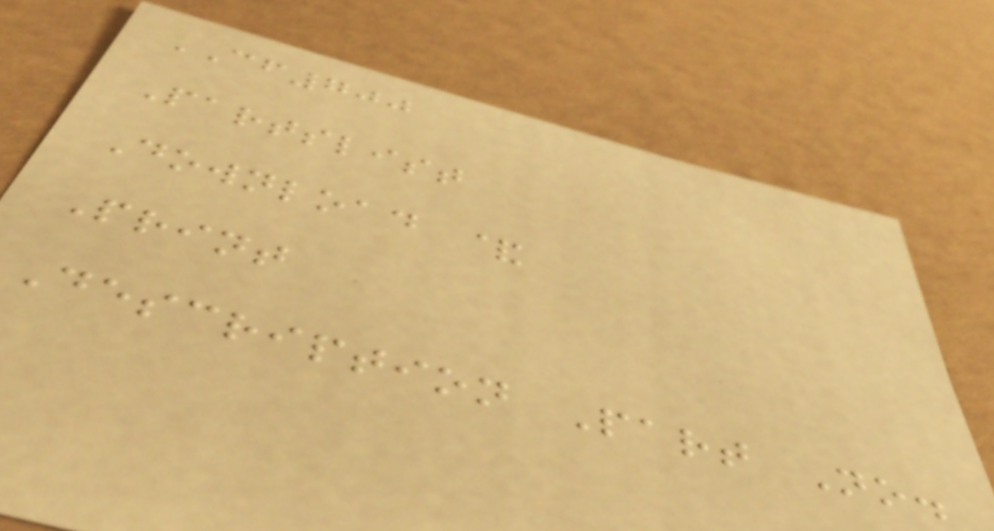CF700
Partslist
Download &
Print
Description Part No.
